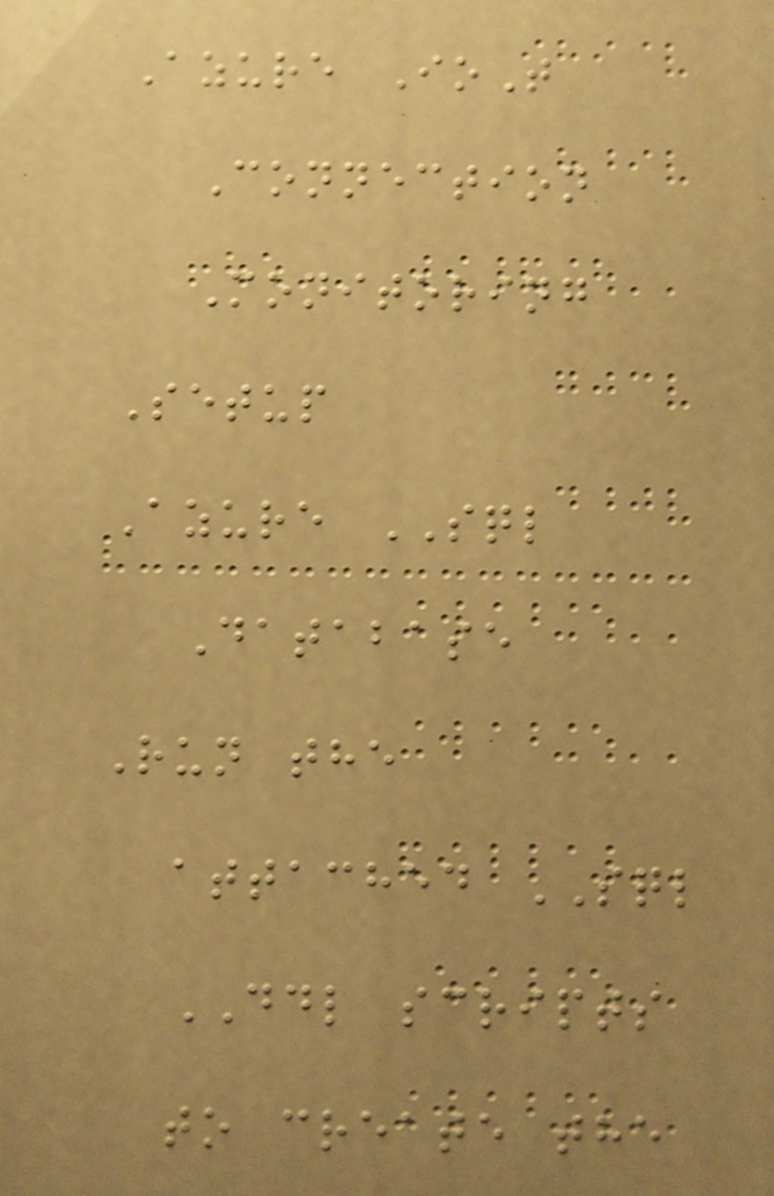Azure IoT
Connection
Monitoring
Setup
Azure SQL
Database
Run the
attached SQL
DDL scripts
to create the
